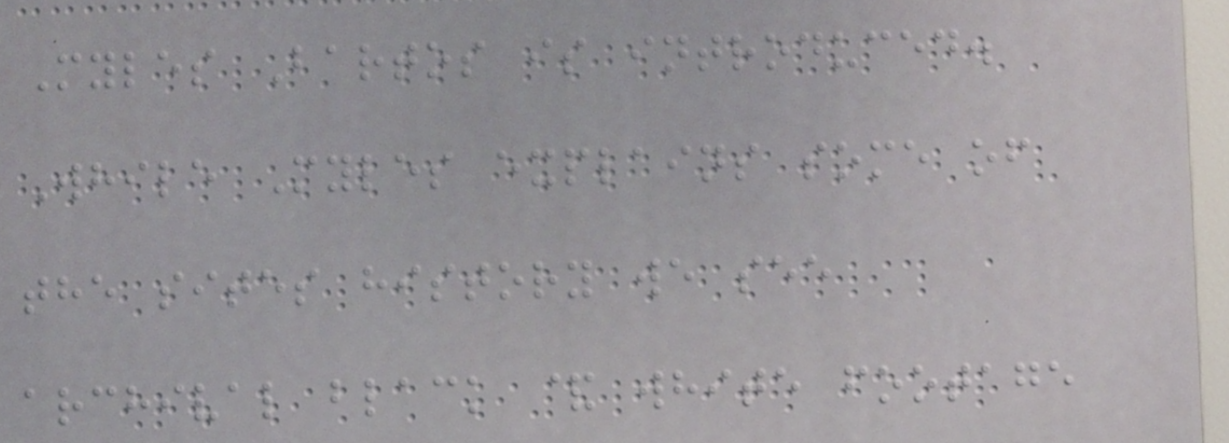Myles Bartos is introduced.
While Myles explains some of
the sites history we see
archival black & white footage
